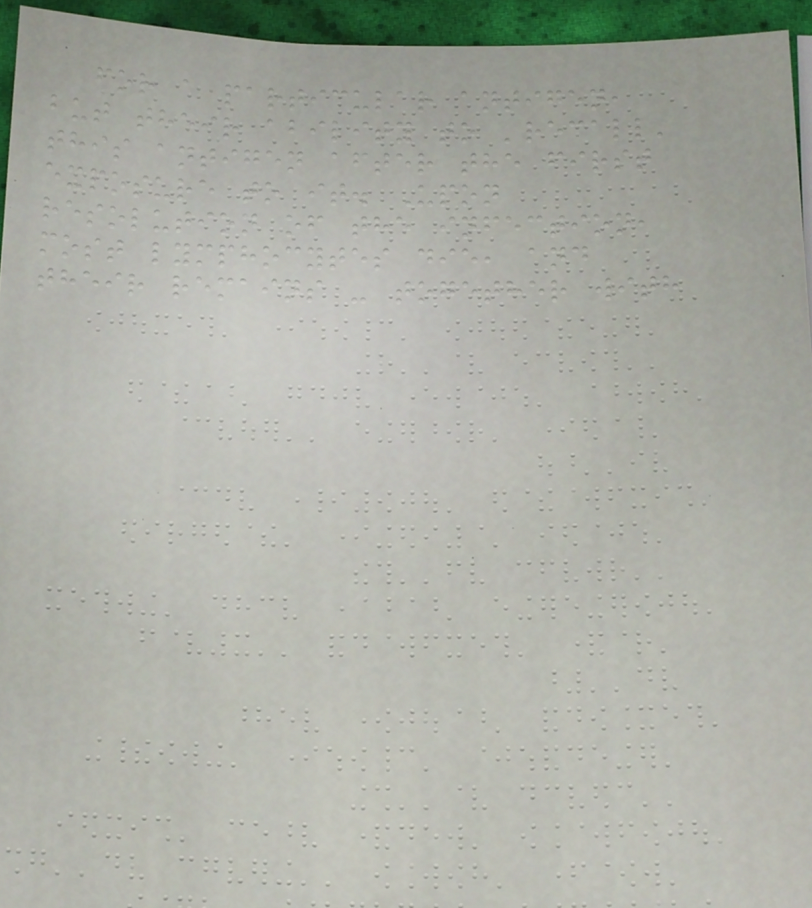for a particular antigen,
but their ability to 'recall'
this antigen after the first
exposure to it. Upon
resolution of the infection,
most lymphocytes die, and
their remains - together with
